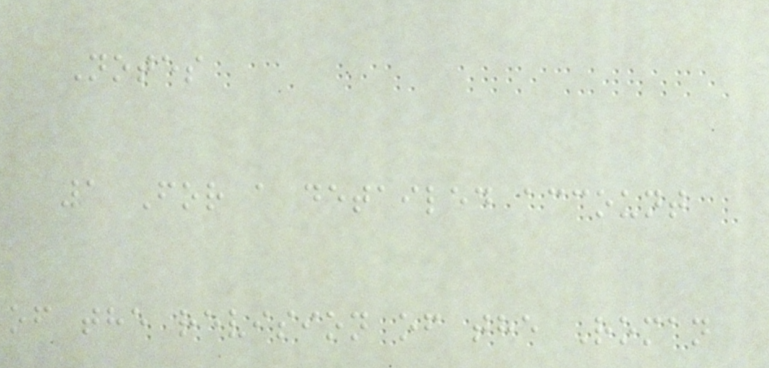Notes
1 For a detailed account
of the revision of the Roman
